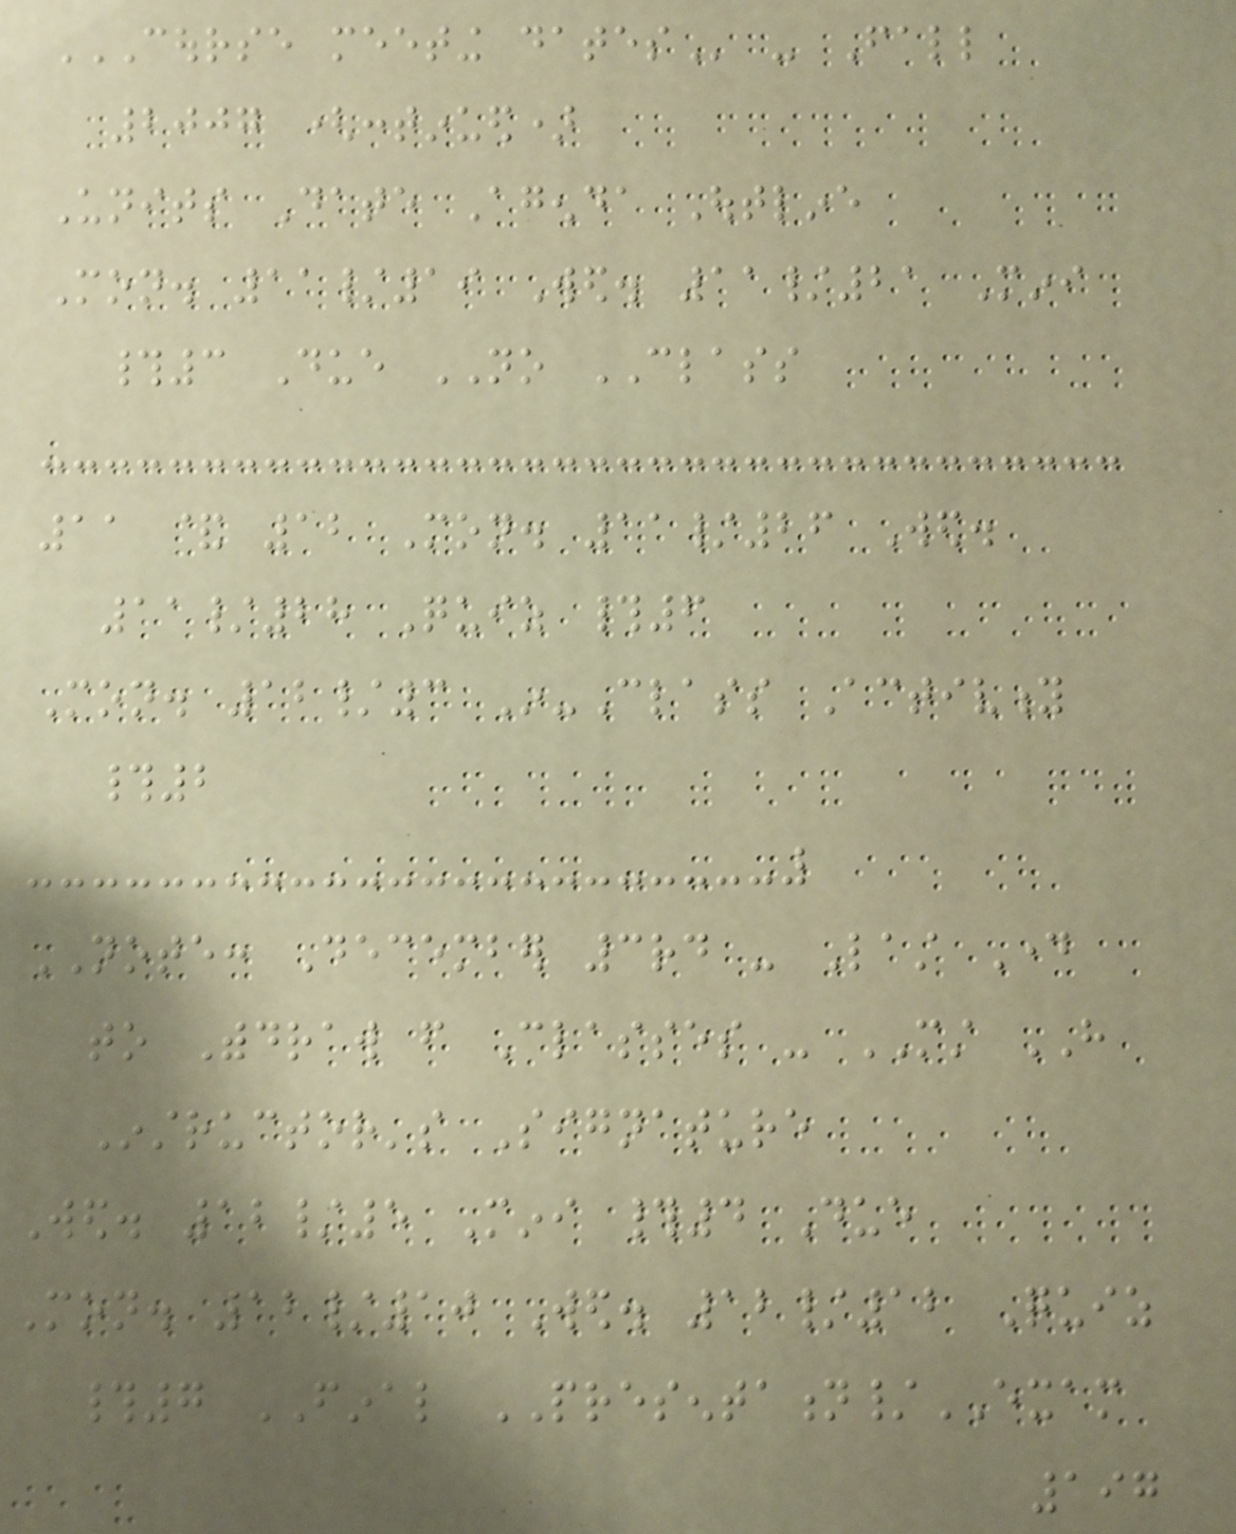COURSE MEETING DATES - Fall
2007 (continued)
Units Date Agenda Outline
Mon. 11/19 Wed. 11/21 Mini
#3 Due NO CLASS
11 & 12 Mon. 11/26 Wed.
11/28 Quiz #6
Mon. 12/3 In-Class Activity
#2
NOTE: December 3rd - Last Day
to Withdraw from Classes - MUST HAVE
Instructor's Signature
Wed. 12/5 Mini #4 Due
Mon. 12/10 Wed. 12/12 Quiz
#7 FINAL PRESENTATION/EXAM
197
